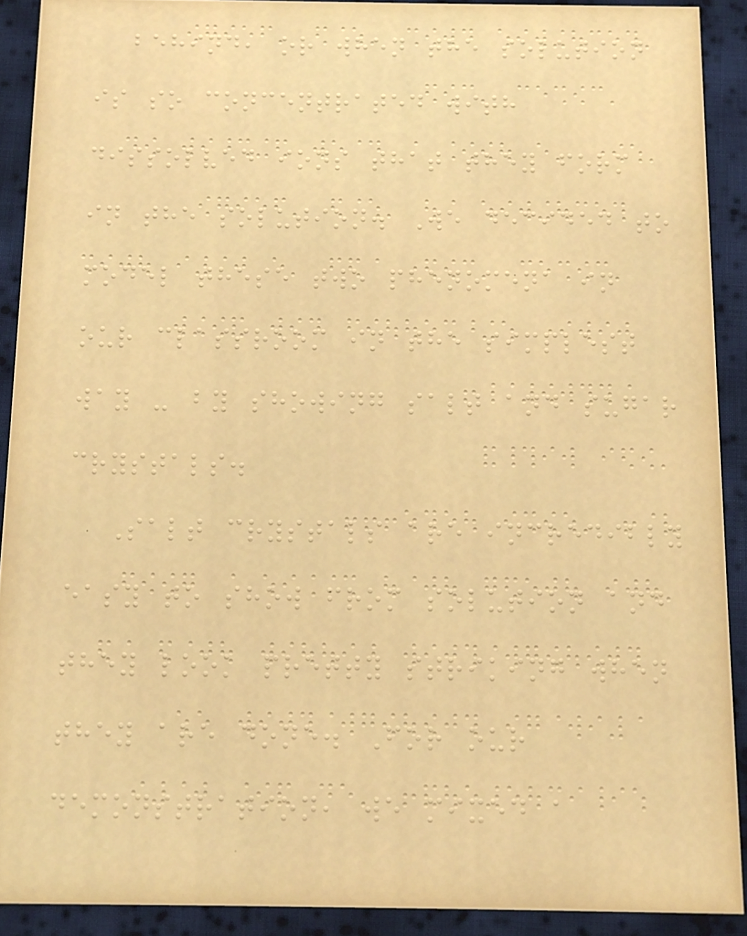behind, or when the solution
is so concentrated with
dissolved ions that they form
in the solution. We decided to
model these two phenomena in
our classroom in the simplest
way - by showing salt and sugar
crystals.
Salt crystals are incredibly
easy to show from solution and
they look pretty striking when
they are done. For our
demonstration, we mixed a
